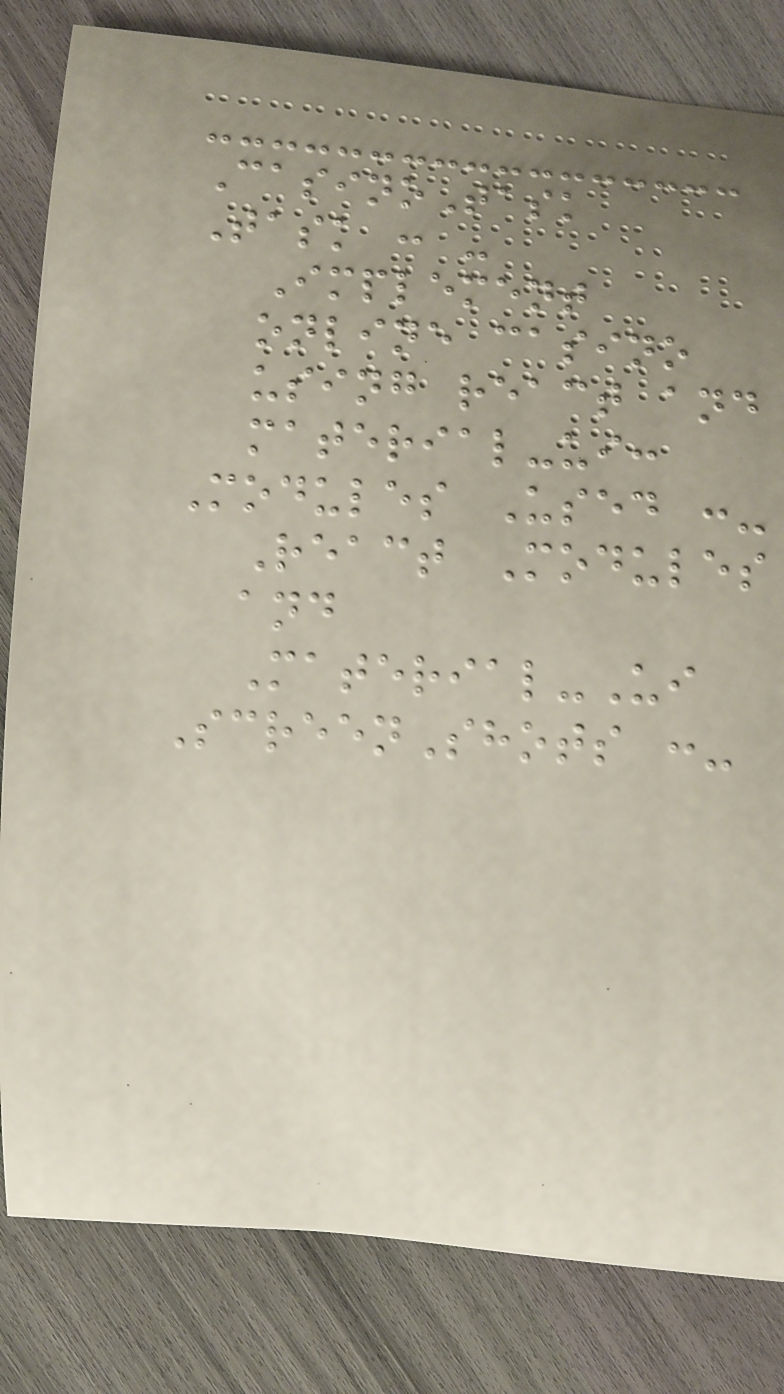CasinoTask
Task : -
Implement
online casino
using react and
material-ui:
Modules Used :-
React Modules
and
Material-Ui
ScreenShots :-
